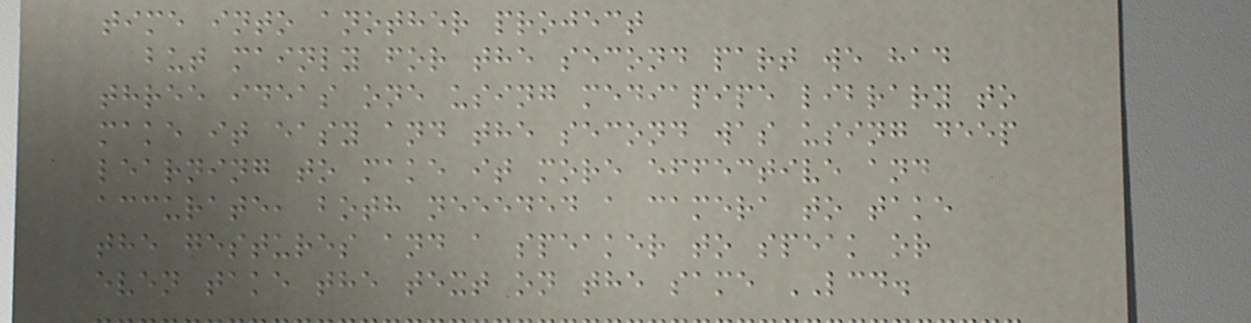time into another project
but mainly for the second part we had
three ideas one using mediapipe library to
make it easy and the second was using deep
learning to make it more effective and
accurate, both neeeded a camera to take
the gestures and a speaker to speak or
even take the text on the same LCD.
